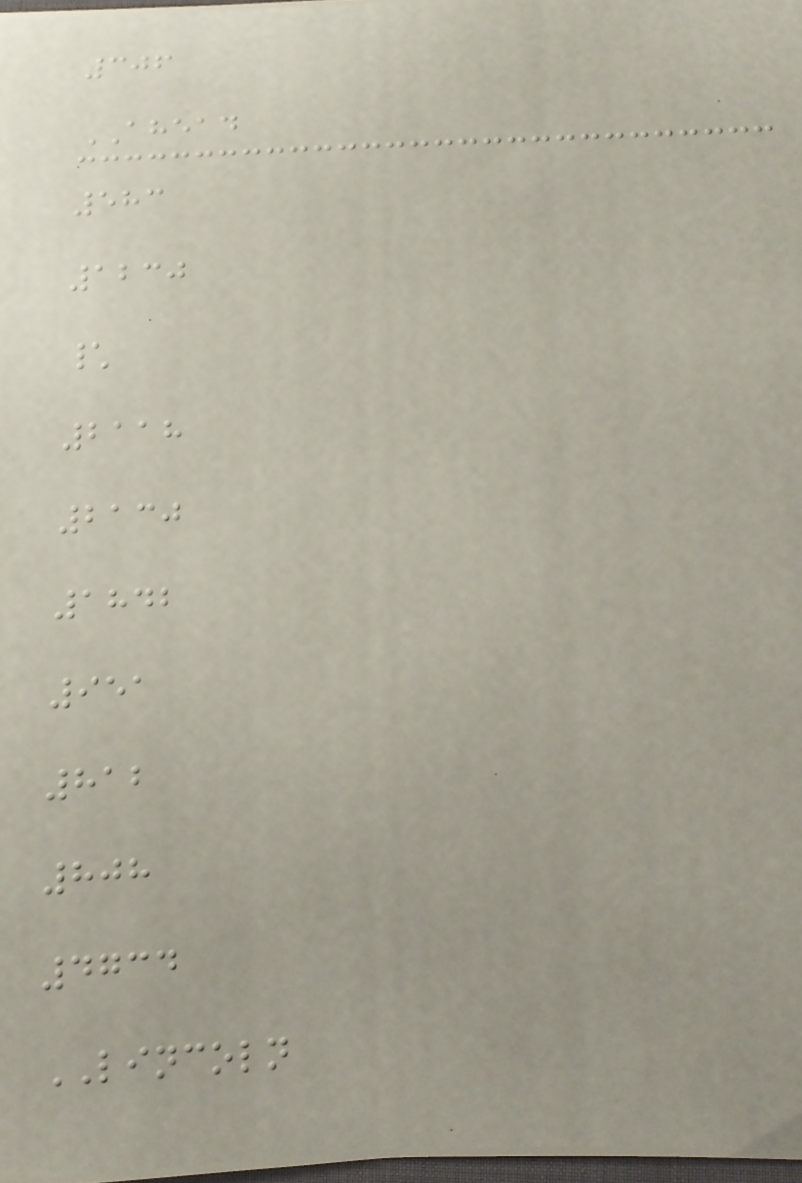306
AHEAD
583
1230
\
2118
2130
1842
951
812
808
4734
LINCOLN
